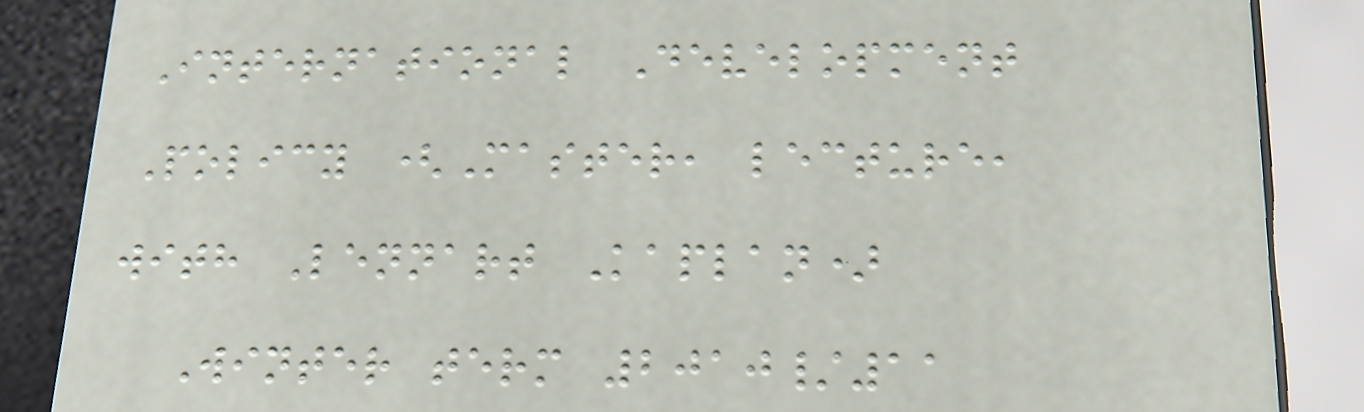International Development
Policy (Master, lecture,
with Lennart Kaplan)
Winter term 2010/11
